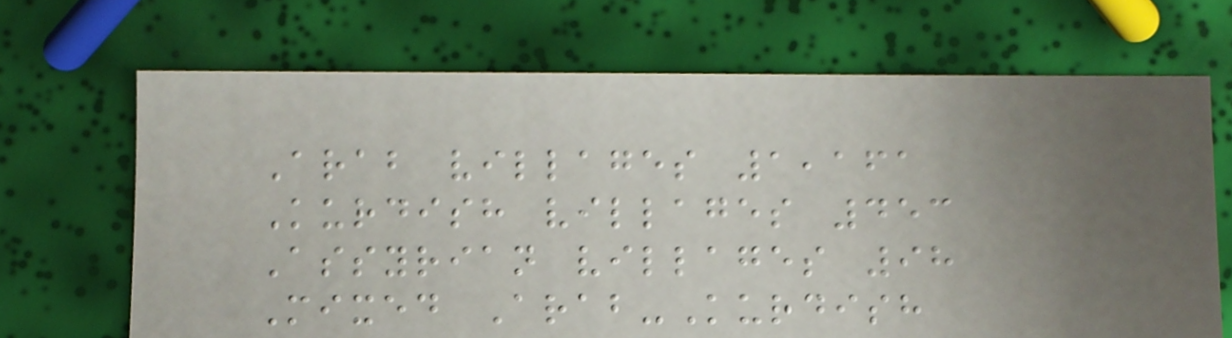Arab villages 1,161
Kurdish villages 453
Assyrian villages 98
Mixed Arab-Kurdish
